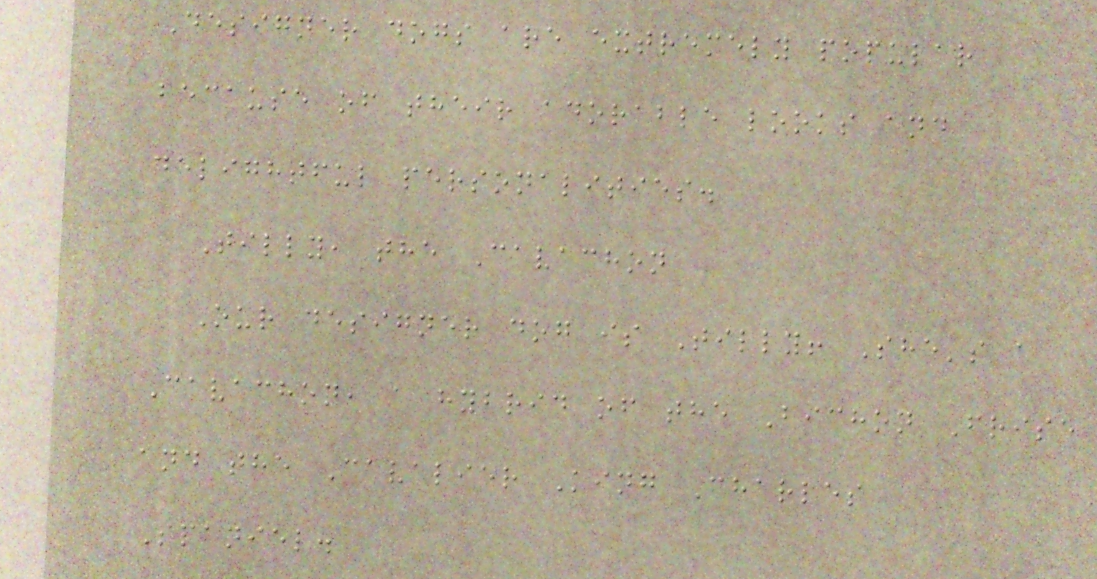Designer dogs are extremely popular
because of their adorable looks and
delightful personalities.
Tilly, the Cavachon
Our designer dog is Tilly! She's a
Cavachon, a hybrid of the Bichon Frise
and the Cavalier King Charles
Spaniel.
